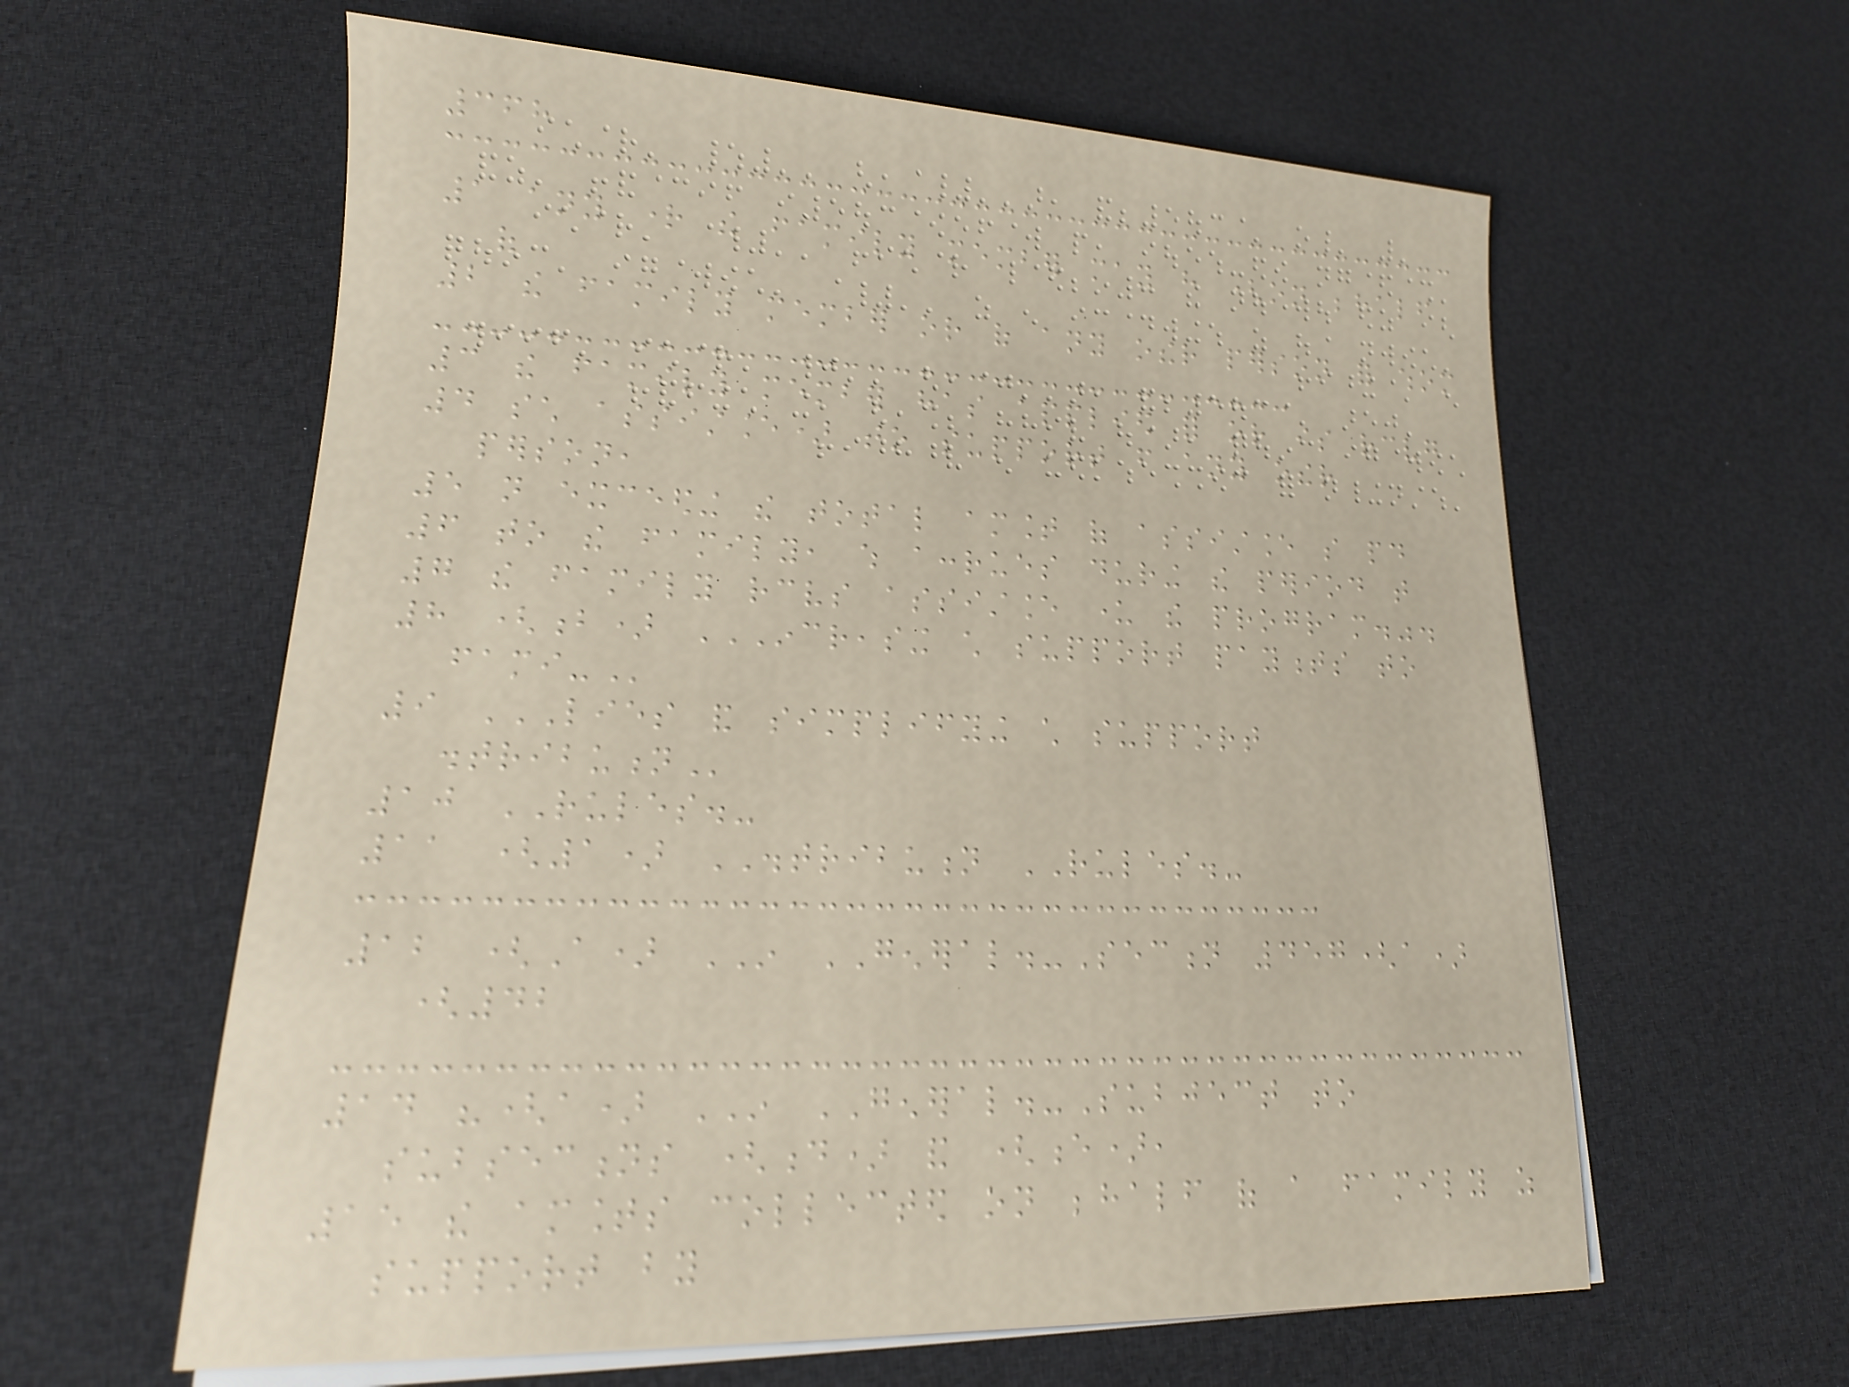368
1 any right the family member may have (on behalf
of
2 the family member or of any other person for whom
3 the family member has applied for or is receiving
4 such assistance) to support from any other
person,
5 not exceeding the total amount of assistance so paid
6 to the family, which accrues during the period that
7 the family receives assistance under the program.".
8 (b) INCREASING CHILD SUPPORT PAYMENTS TO
FAMI-
9 LIES AND SIMPLIFYING CHILD SUPPORT
DISTRIBUTION
10 RULES.-
11 (1) DISTRIBUTION RULES.-
12 (A) IN GENERAL.-Section 457(a)
(42
14 "(a) IN GENERAL.-Subject to
subsections (d) and (e),
15 the amounts collected on behalf of a family as
support by
